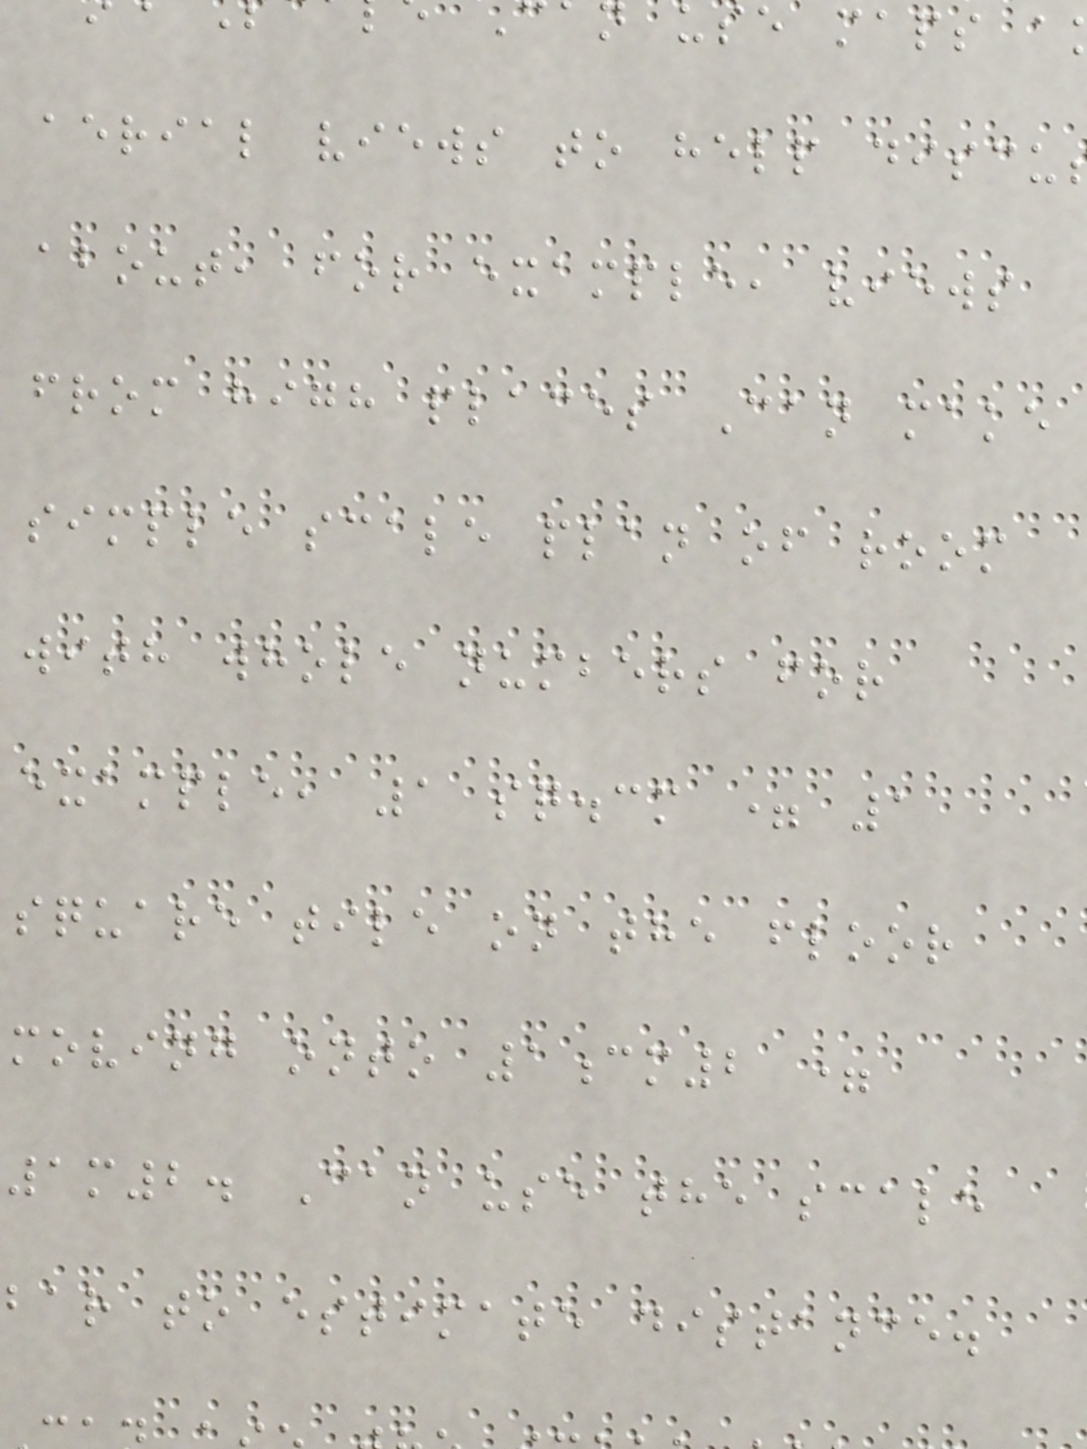use maps a
aerial views to help discu
about, for example, views
from high places Can make
simple scale plan of room
with whole numbers for
example, 1 sq.cm = 1
square tile on the floor
moving onto 1cm2 =
1m2. Can use the scale
bar to estimate distance.
